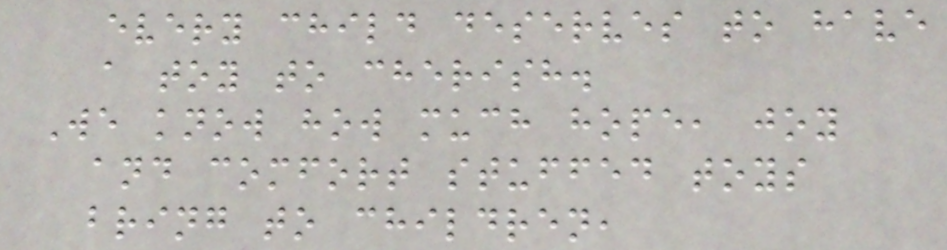every child deserves to have
a toy to cherish.
We know how much hope, joy
and comfort stuffed toys
bring to children,
